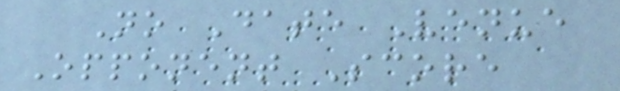No Date Venue
Opponent Score
